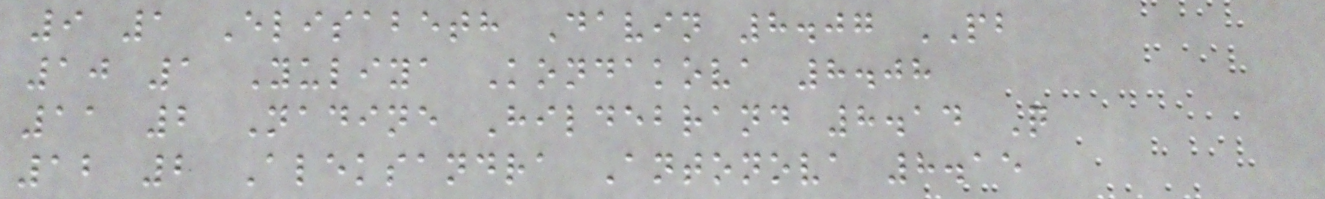9 1 Elisabeth Davin 8.07 PB
10 1 Yuliya Kondakova 8.08
11 2 Nadine Hildebrand 8.14 Q
12 2 Aleksandra Antonova 8.15
